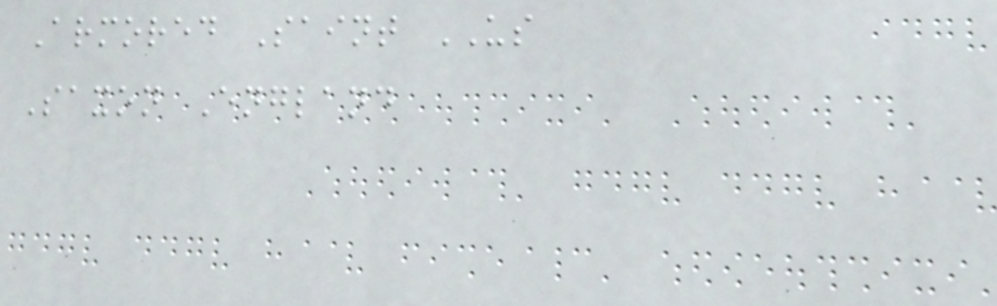Armored Saint US
Saxon England
